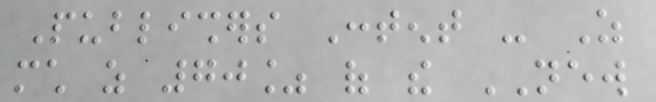Publishers Content - As
much as 70% of the NEW
